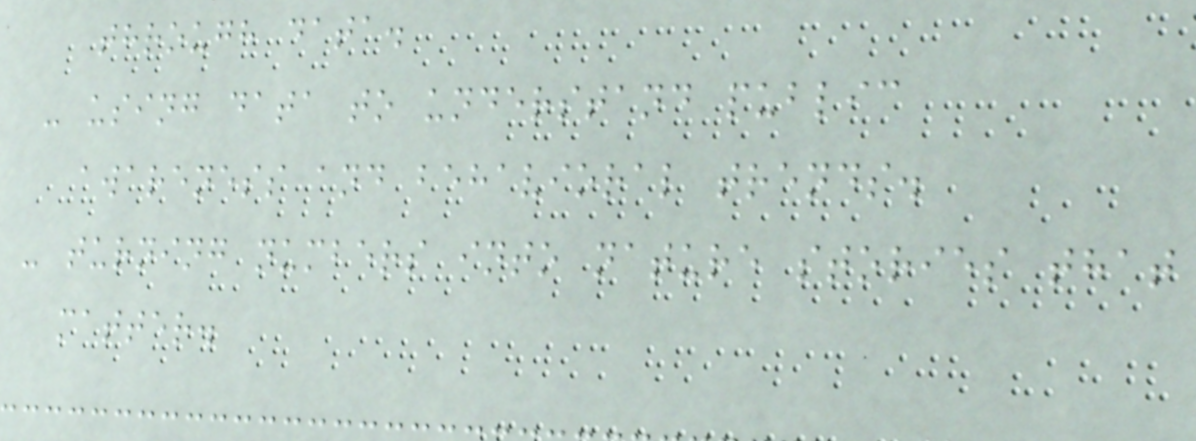through data.
- using data to understand public
awareness and behavioral trends.
- turning numbers into nature stories that
matter.
